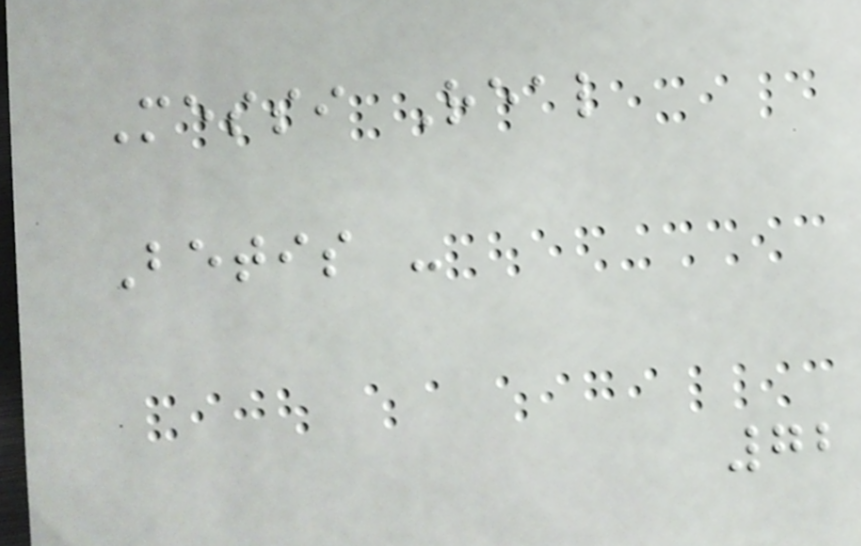Messi Real
Betis -
72
